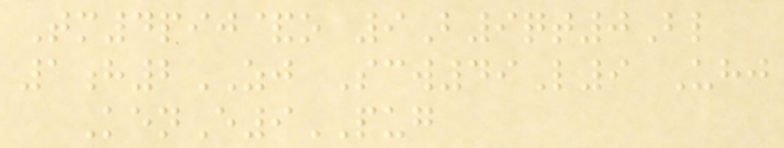Tm4pij&o 9B9qt0Bl
1h2ZJ Scw49L9 Uhj
KenE9PUG
